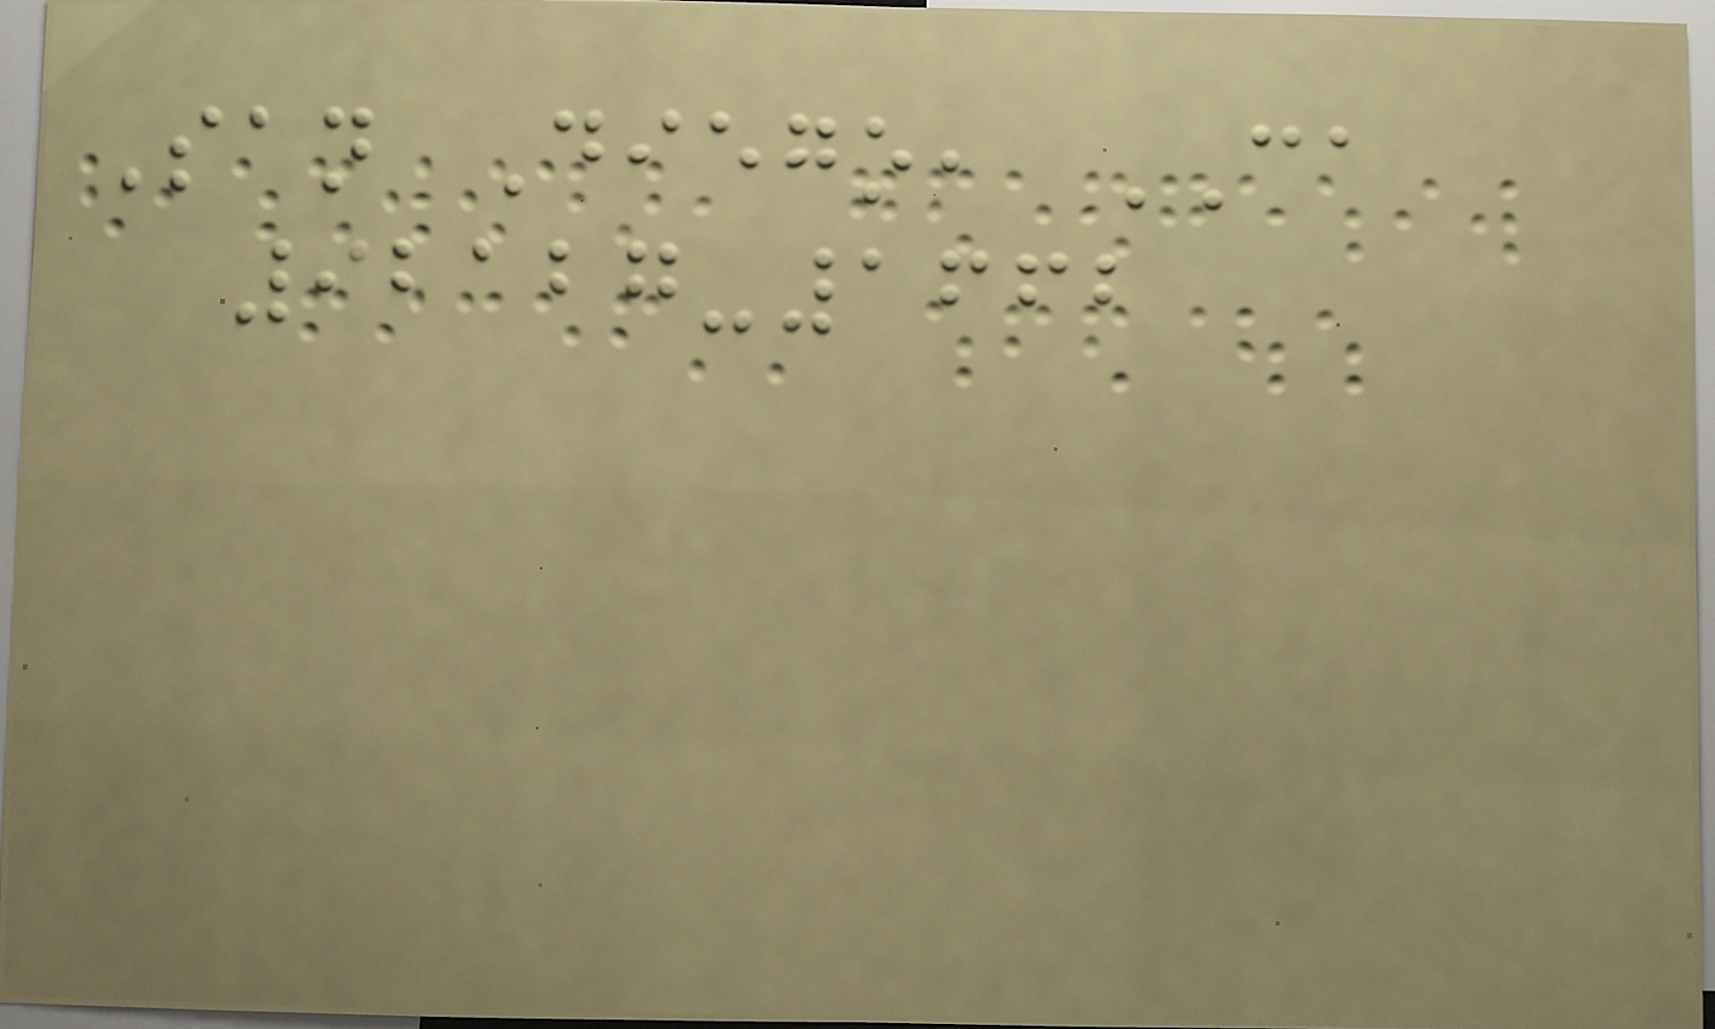San Diego, CA
92127-1662
